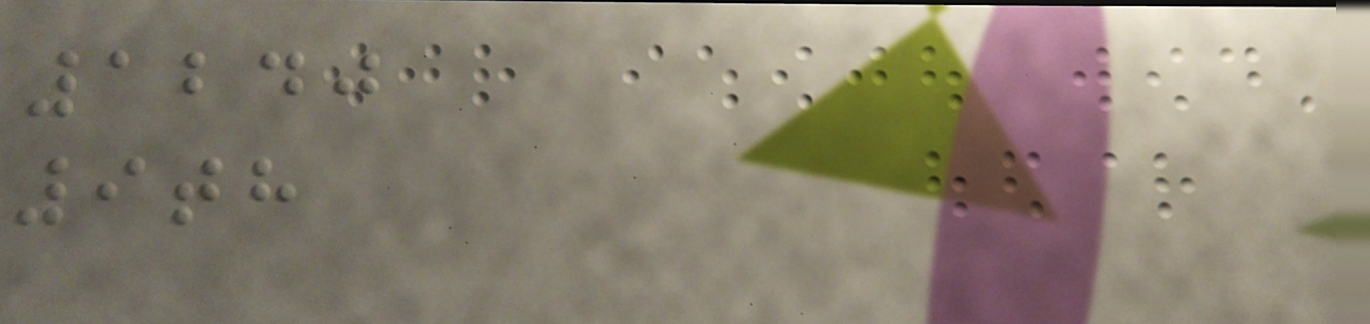1240
9th
